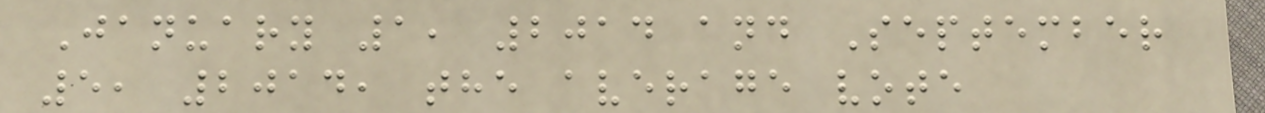January 1, 2014 and September
5, 2014, the average vote
